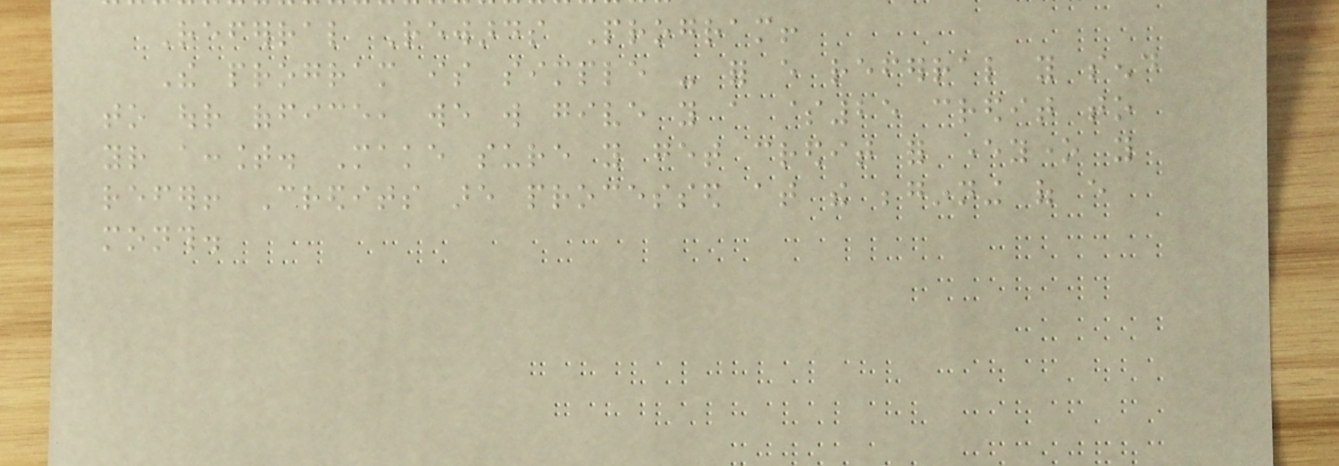Referral Rewards Program!
The program is simple - for every referral you send
to our office, we will give you a $25 credit to
your account. Make sure you get credit for everyone you
refer! Credits are processed at the beginning of every
month.
